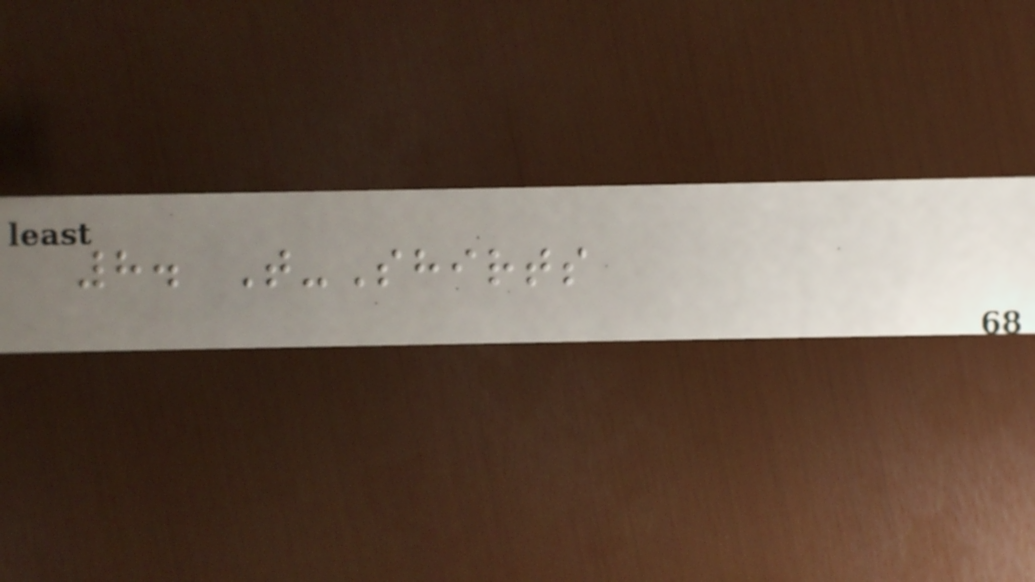8. T-Shirts
